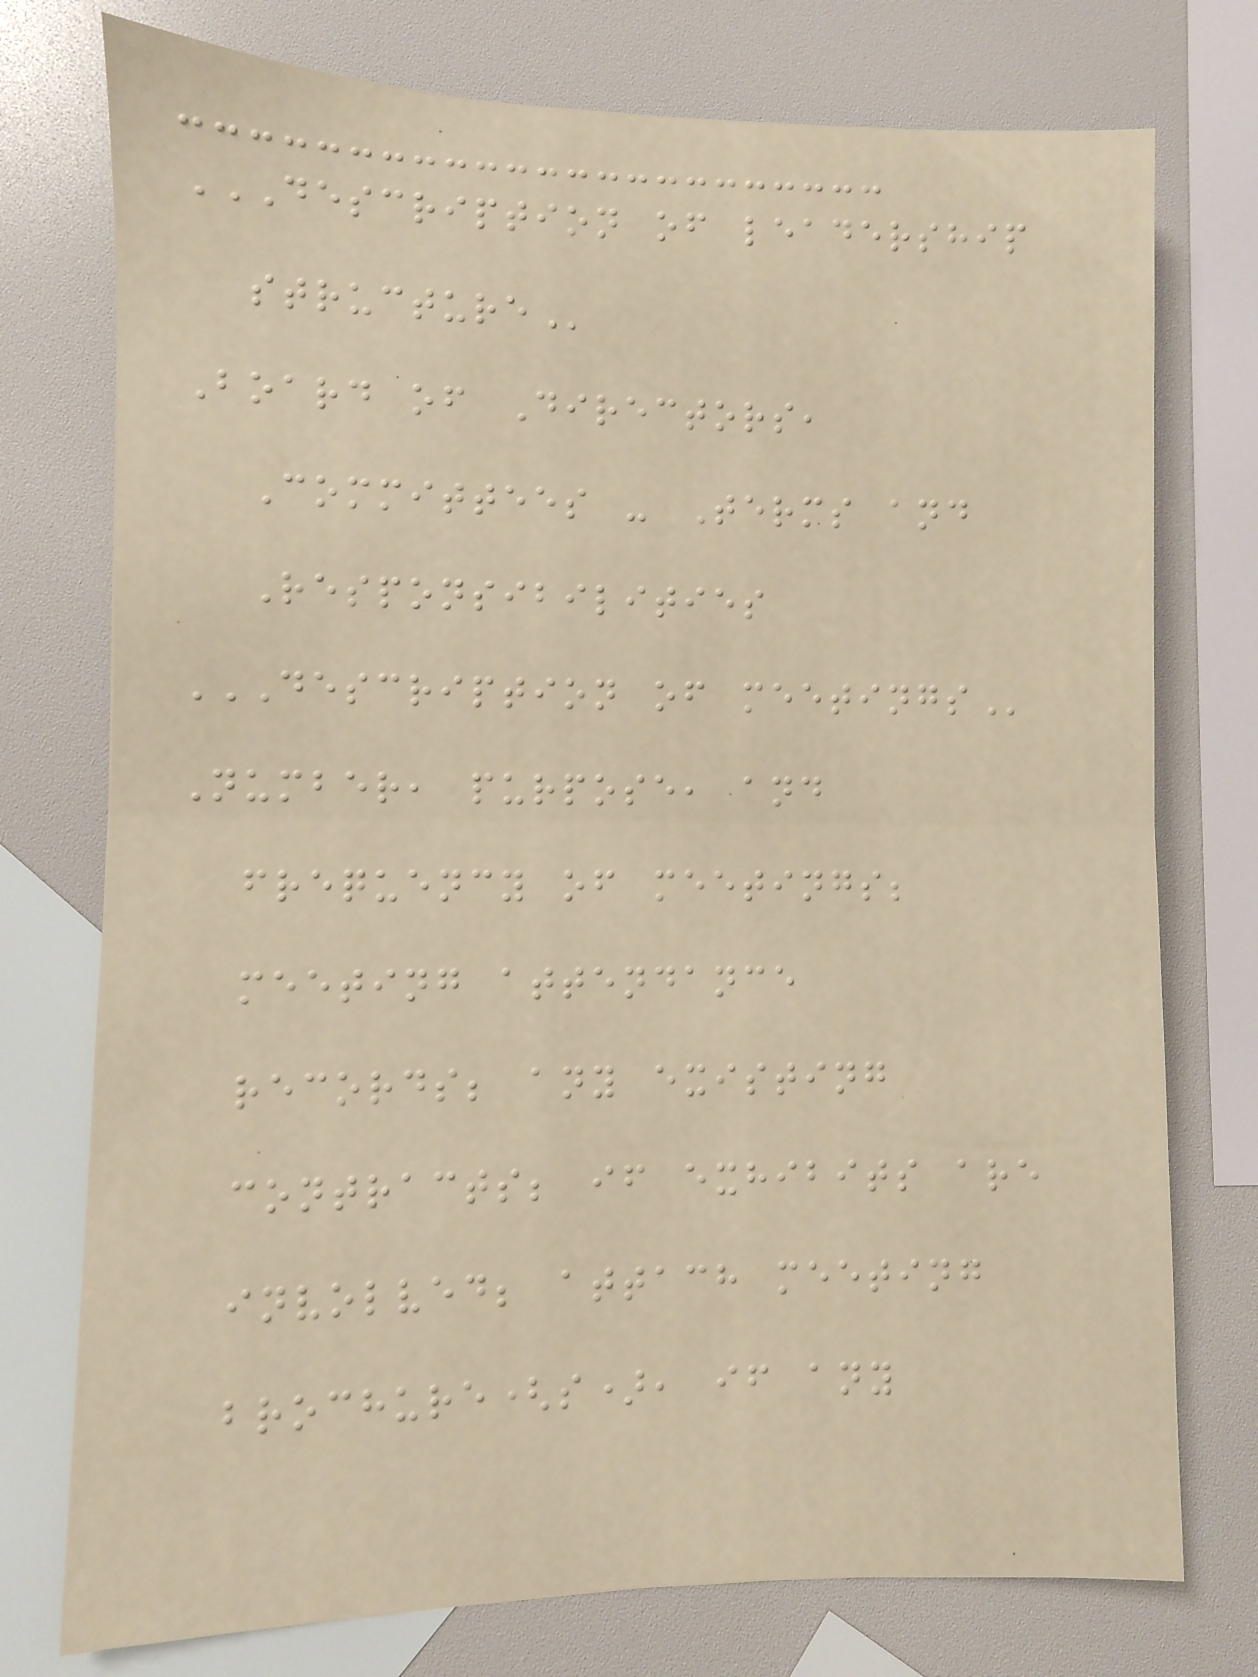DESCRIPTION OF LEADERSHIP
STRUCTURE
Board of Directors,
Committees - Terms and
Responsibilities
DESCRIPTION OF MEETINGS
Number, purpose, and
frequency of meetings;
meeting attendance
records; any existing
contracts; if exhibits are
involved; attach meeting
brochure(s), if any
